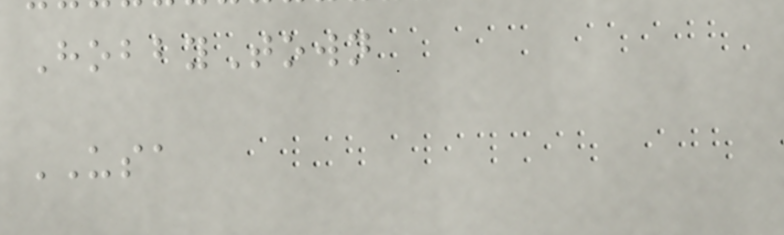HobbyTown
USA
